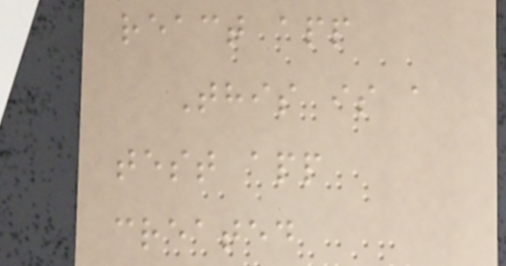react app
This is a
test app
created
